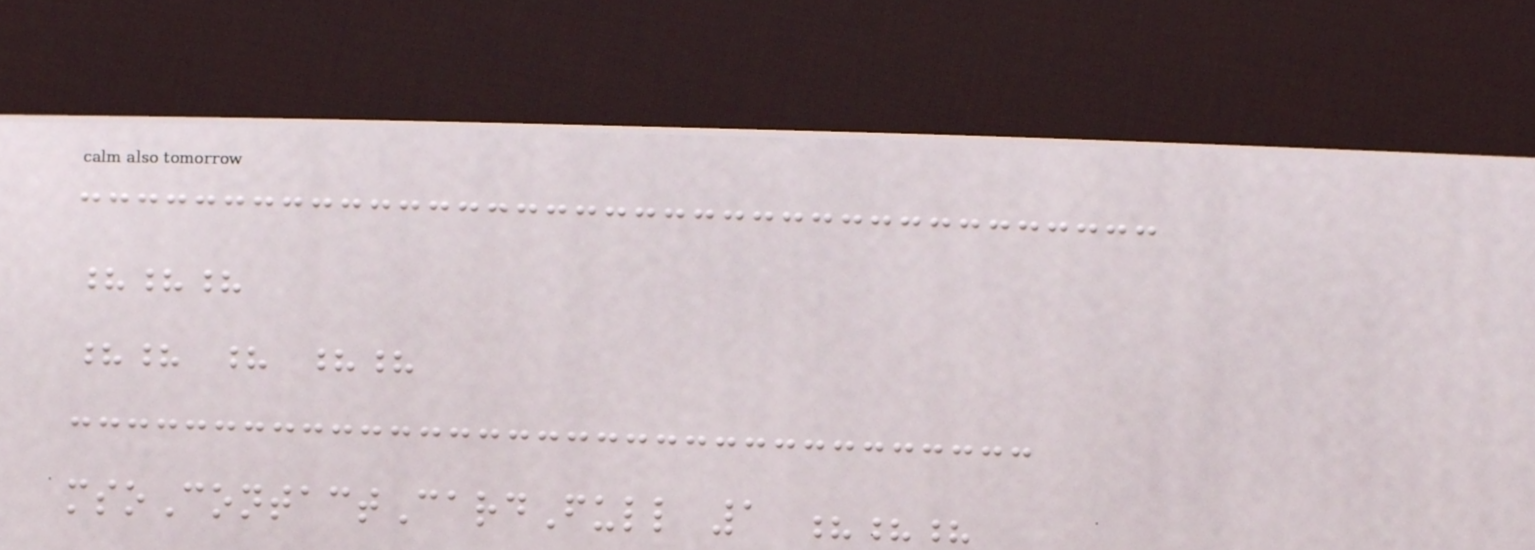???
?? ? ??
msoContactCardFull 1 ???
